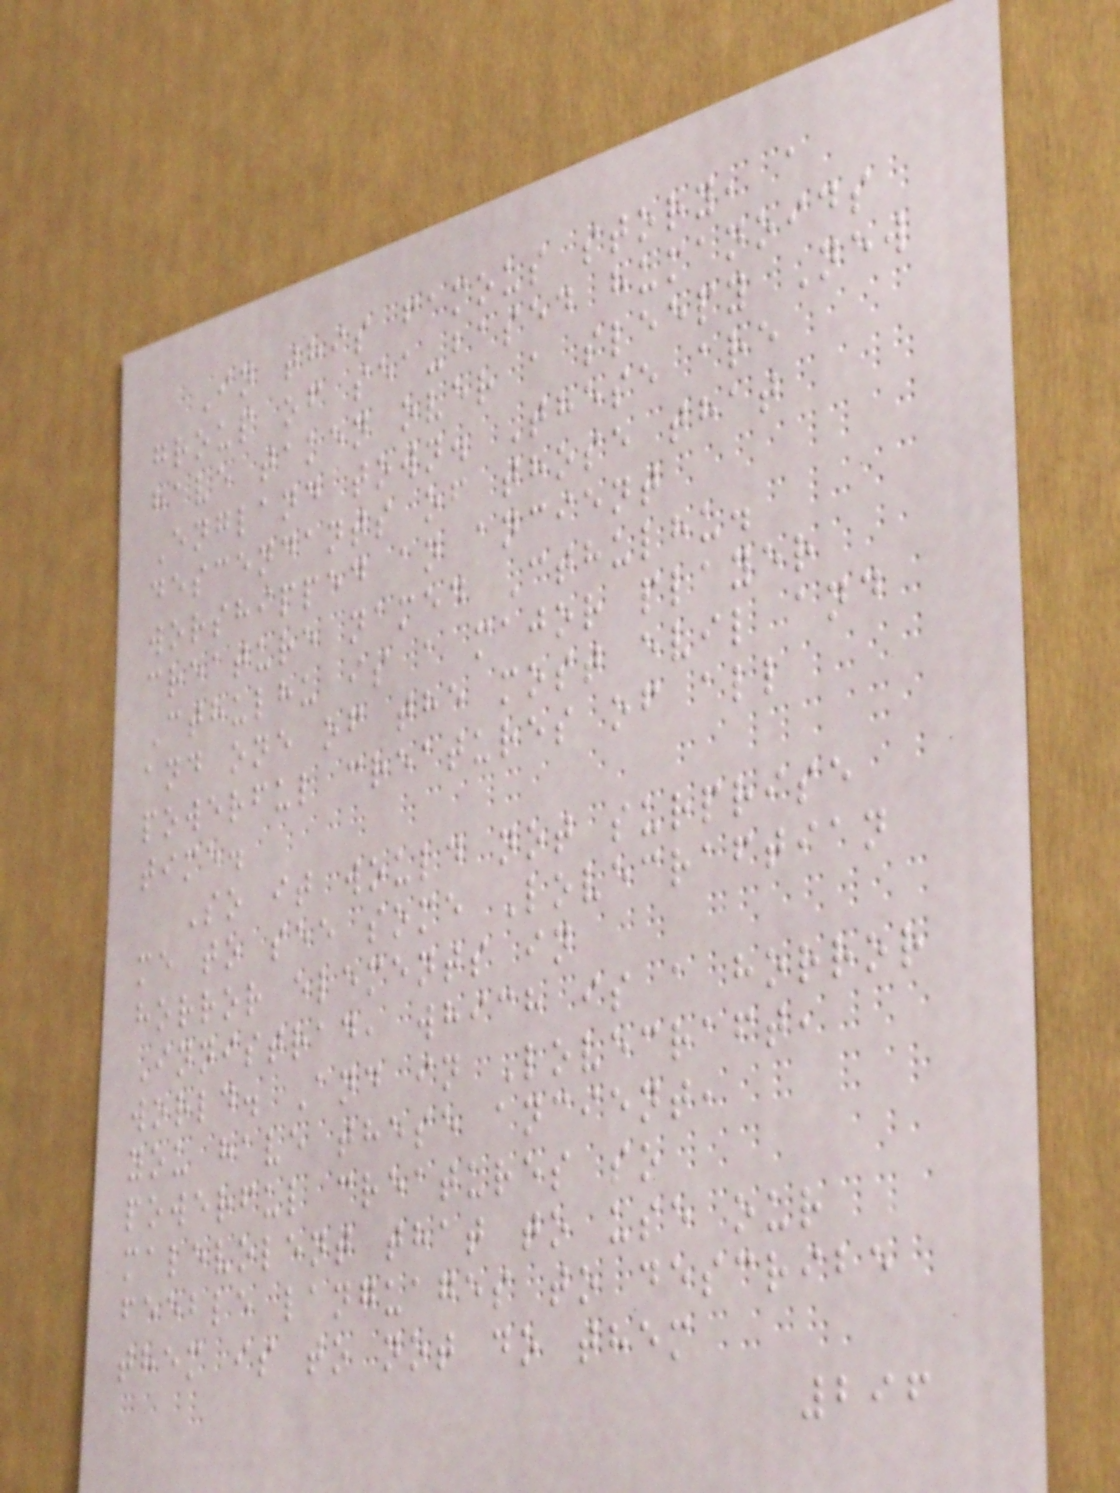In this famous story, a
group of sea-based humanoids
have taken over a sleepy New
England town. These are
descendants of those that
worshipped an ancient
creature named Cthulhu.
Cthulhu is a major player
and one of the most evil and
powerful creatures of all
time.
So it would not surprise
me to see some Lovecraftian
horror elements in
Innistrad, which is a horror
world. And in Lovecraft,
you have these ancient,
powerful creatures so
malevolent that to use our
feeble languages to describe
them is to not do them
296
